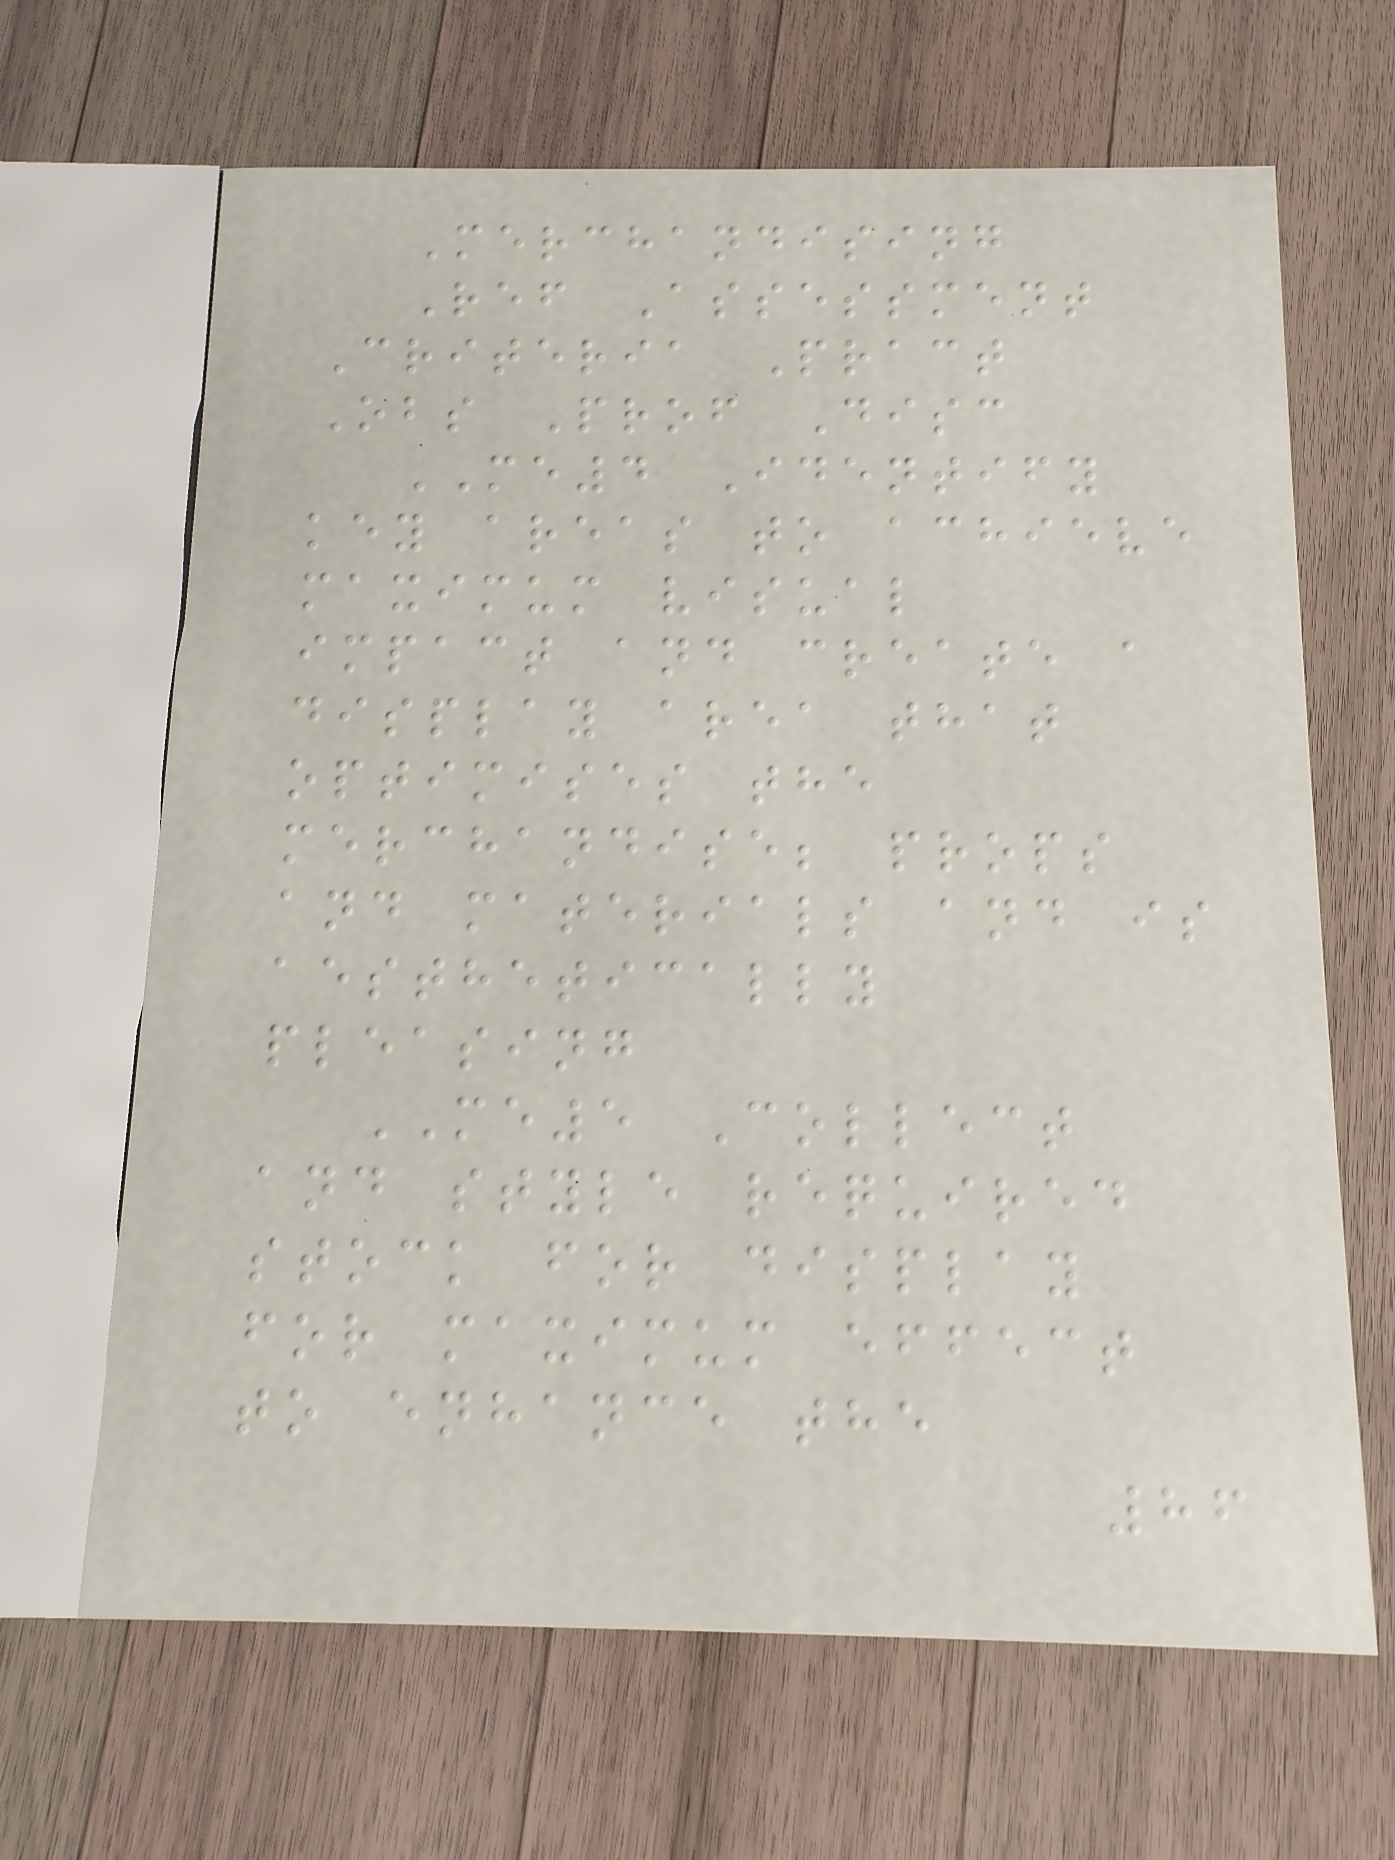Merchandising
Ref Assessment
Criteria Pract
Obs Prof Disc
ME4 Identify
key areas to achieve
maximum visual
impact and create a
display area that
optimises the
merchandise; props
and materials and is
aesthetically
pleasing
ME5 Collect
and style required
stock for display
for maximum effect
to enhance the
86
